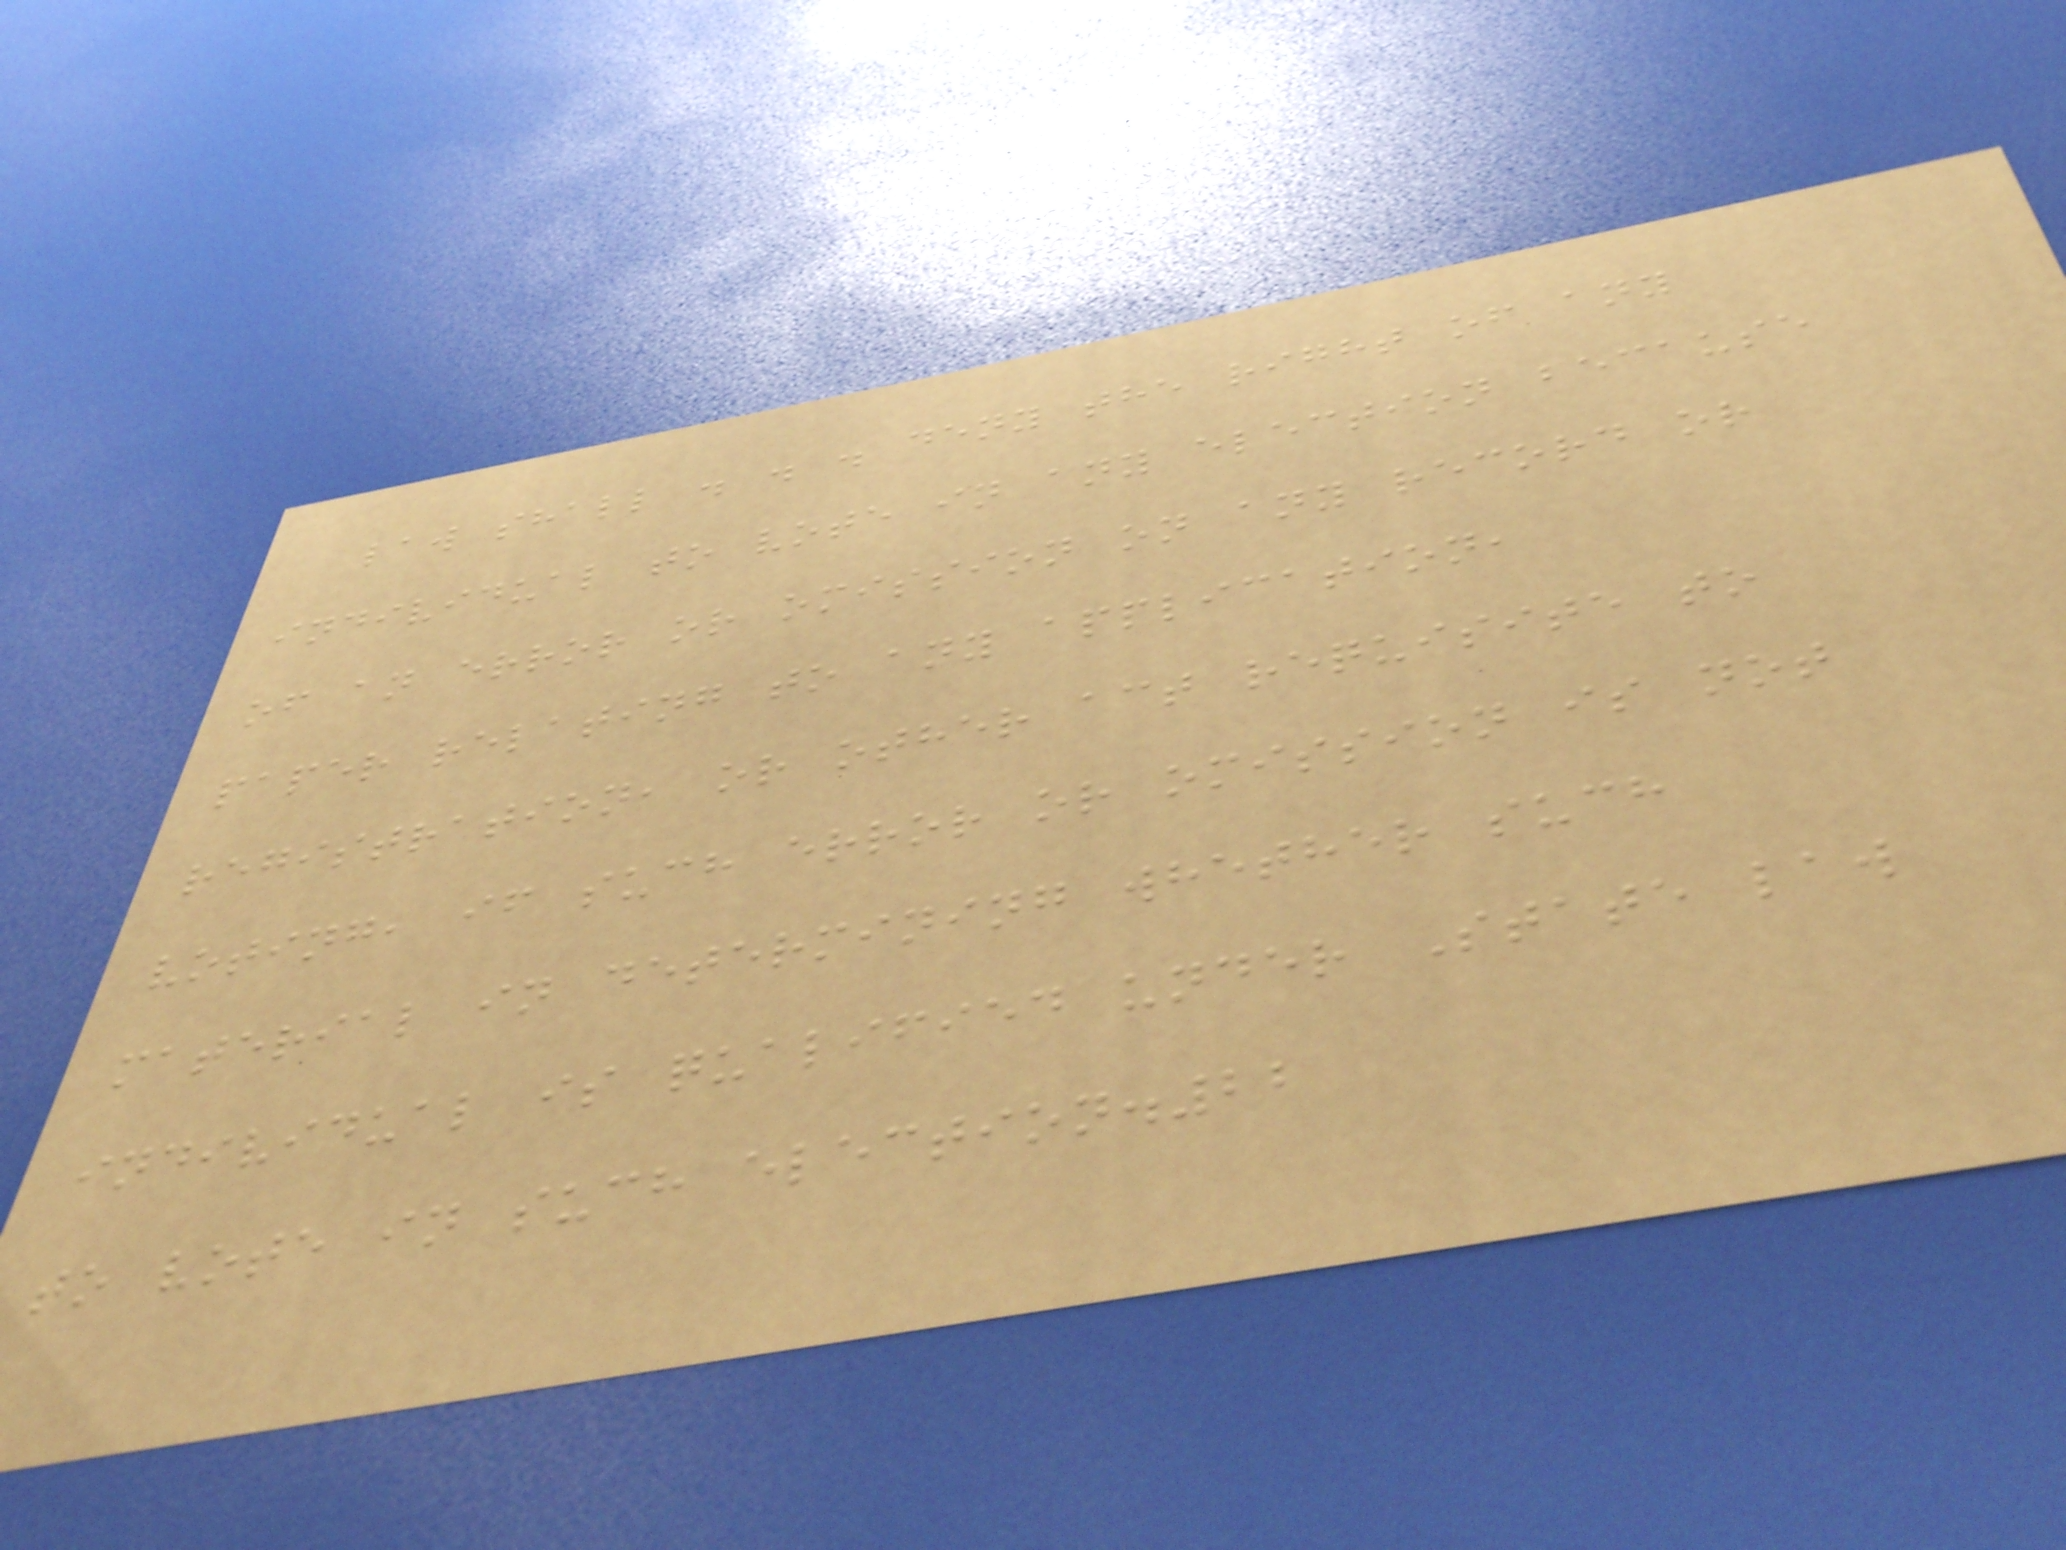law shall . . . deny the right of any
individual to vote in any election because
of an error or omission on any record or
paper relating to any application,
registration, or other act requisite to
voting, if such error or omission is not
material in determining whether such
individual is qualified under State law
to vote in such election.22
